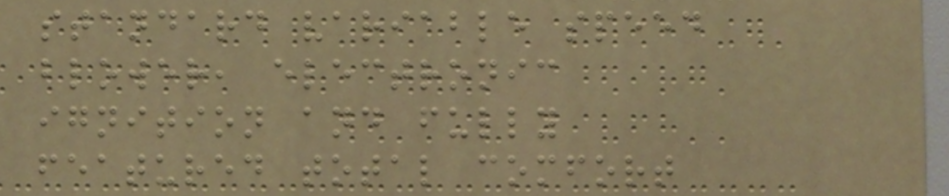standard variable speed
blower, electronic
ignition and fully
featured total comfort
